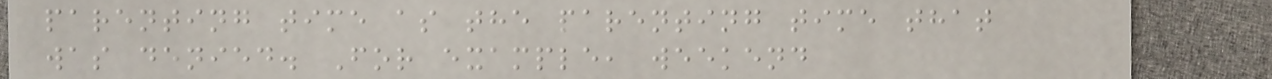parenting time as the parenting time that
was denied. For example, weekend
